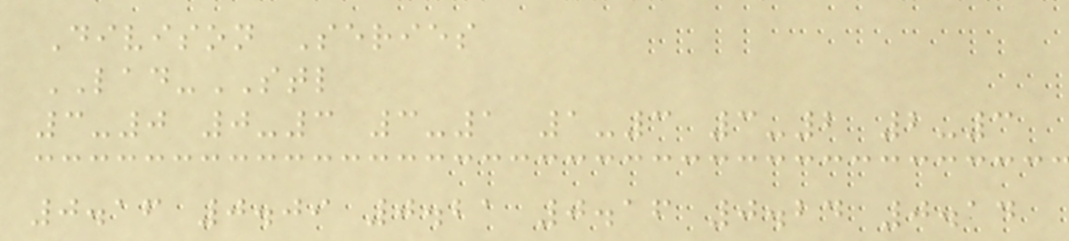Divison Series
LAD-STL
3-0 0-3 3-1 1-3 3-2 2-3
0.16 0.09 0.21 0.16 0.24 0.14
